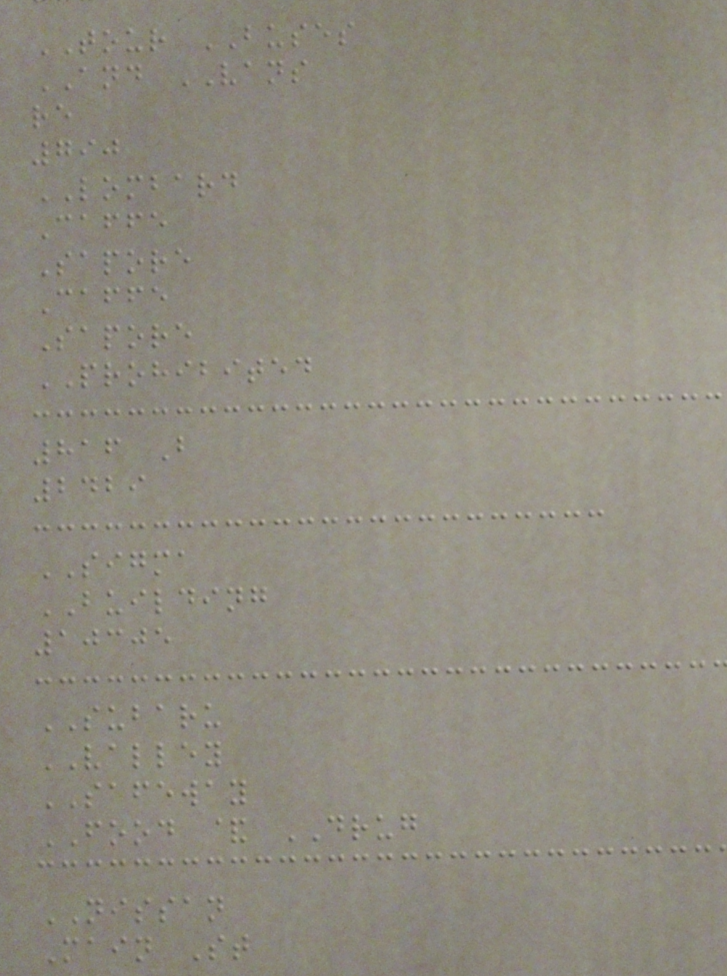TOUR BUSES
AND VANS
re
790
LOMBARD
Caffe
Sapore
Caffe
Sapore
PROHIBITED
816 B
2429
SIGMA
BUILDING
10305
SUBARU
VALLEY
SAFEWAY
FOOD & DRUG
NISSAN
Main St
